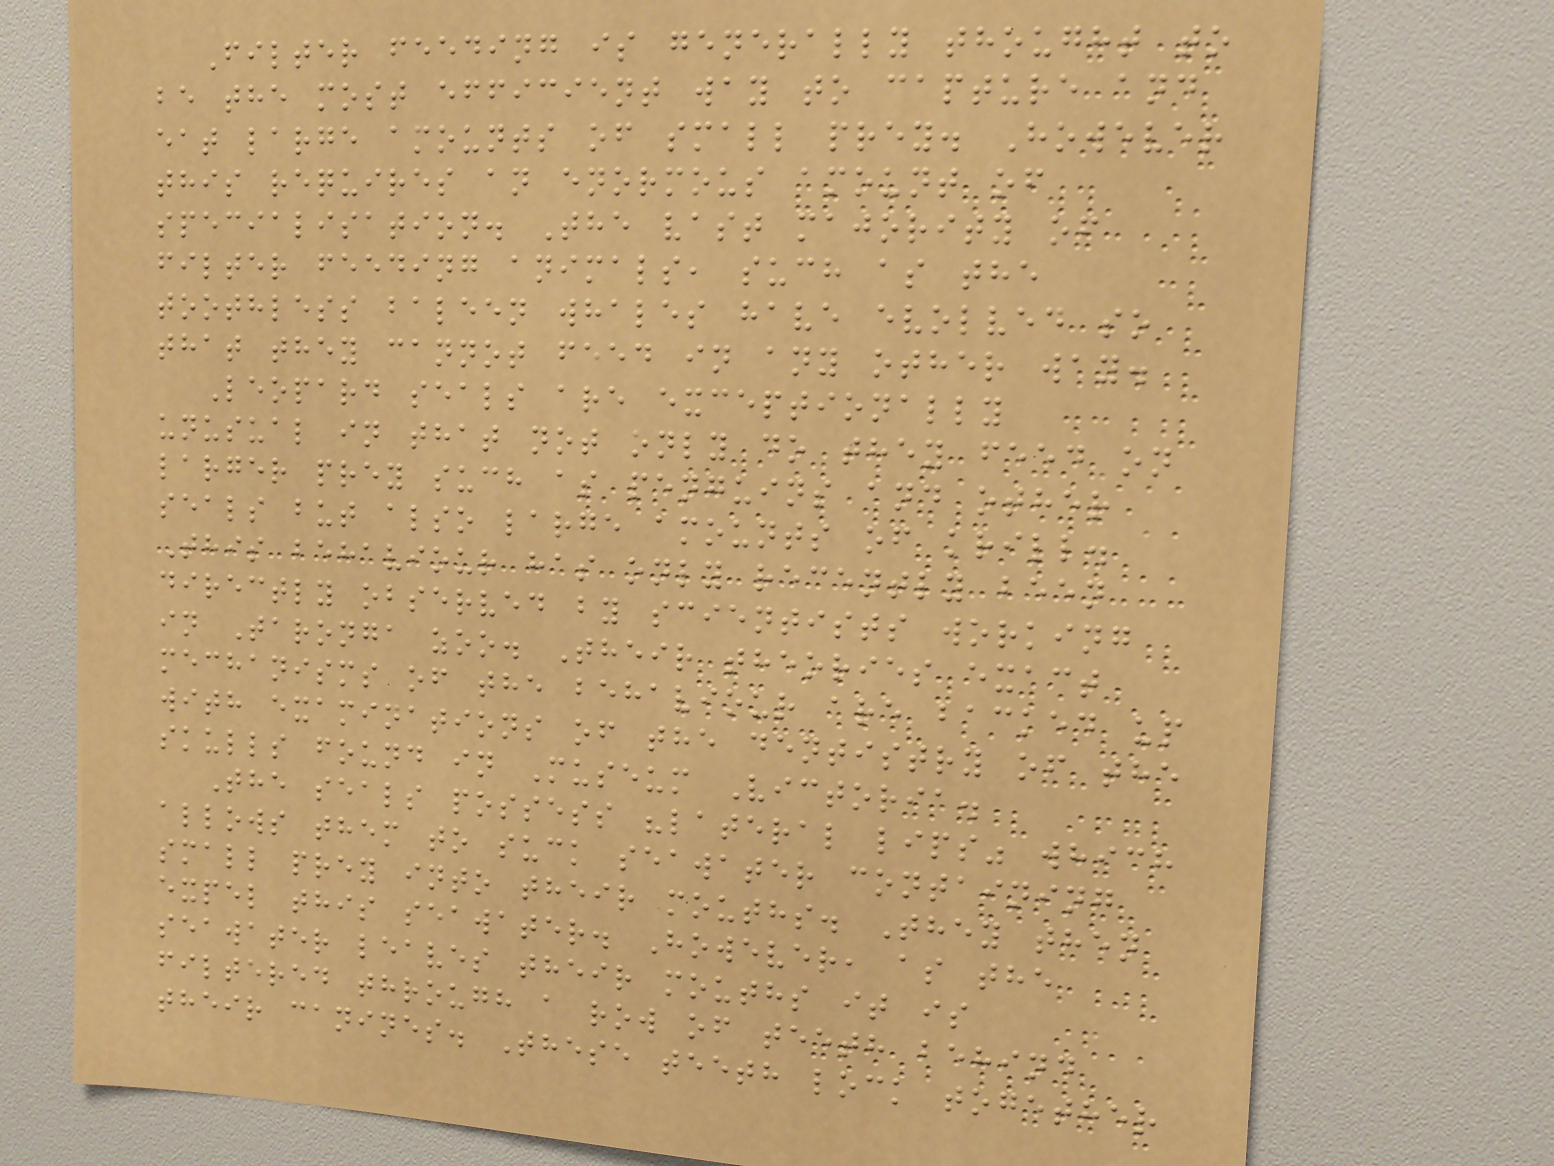Filter feeding is generally thought to
be the most efficient way to capture and
eat large amounts of small prey. However
this requires an enormous amount of
specialisation. The vast majority of
filter feeding animals, such as the
toothless baleen whales have evolved so
that they cannot feed in any other way.
Leopard seals are exceptionally
unusual in that not only do they feed on
larger prey such as penguins and other
seals but also large amounts of krill.
This behaviour has only recently been
directly observed by scientists working
in Taronga zoo. Their theories exact
mechanisms of the behaviour are backed up
with examinations of the dentistry of the
skulls found in Museum Victoria.
The seals possess "lateral lips" which
allows them to suck seawater containing
small prey into their mouths. They then
expel this seawater. However, as the
seawater leaves their mouths it is
filtered through a row of teeth behind
their canines. These teeth lock together
